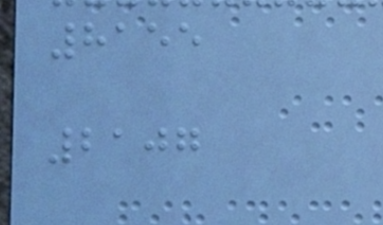8155
2107
